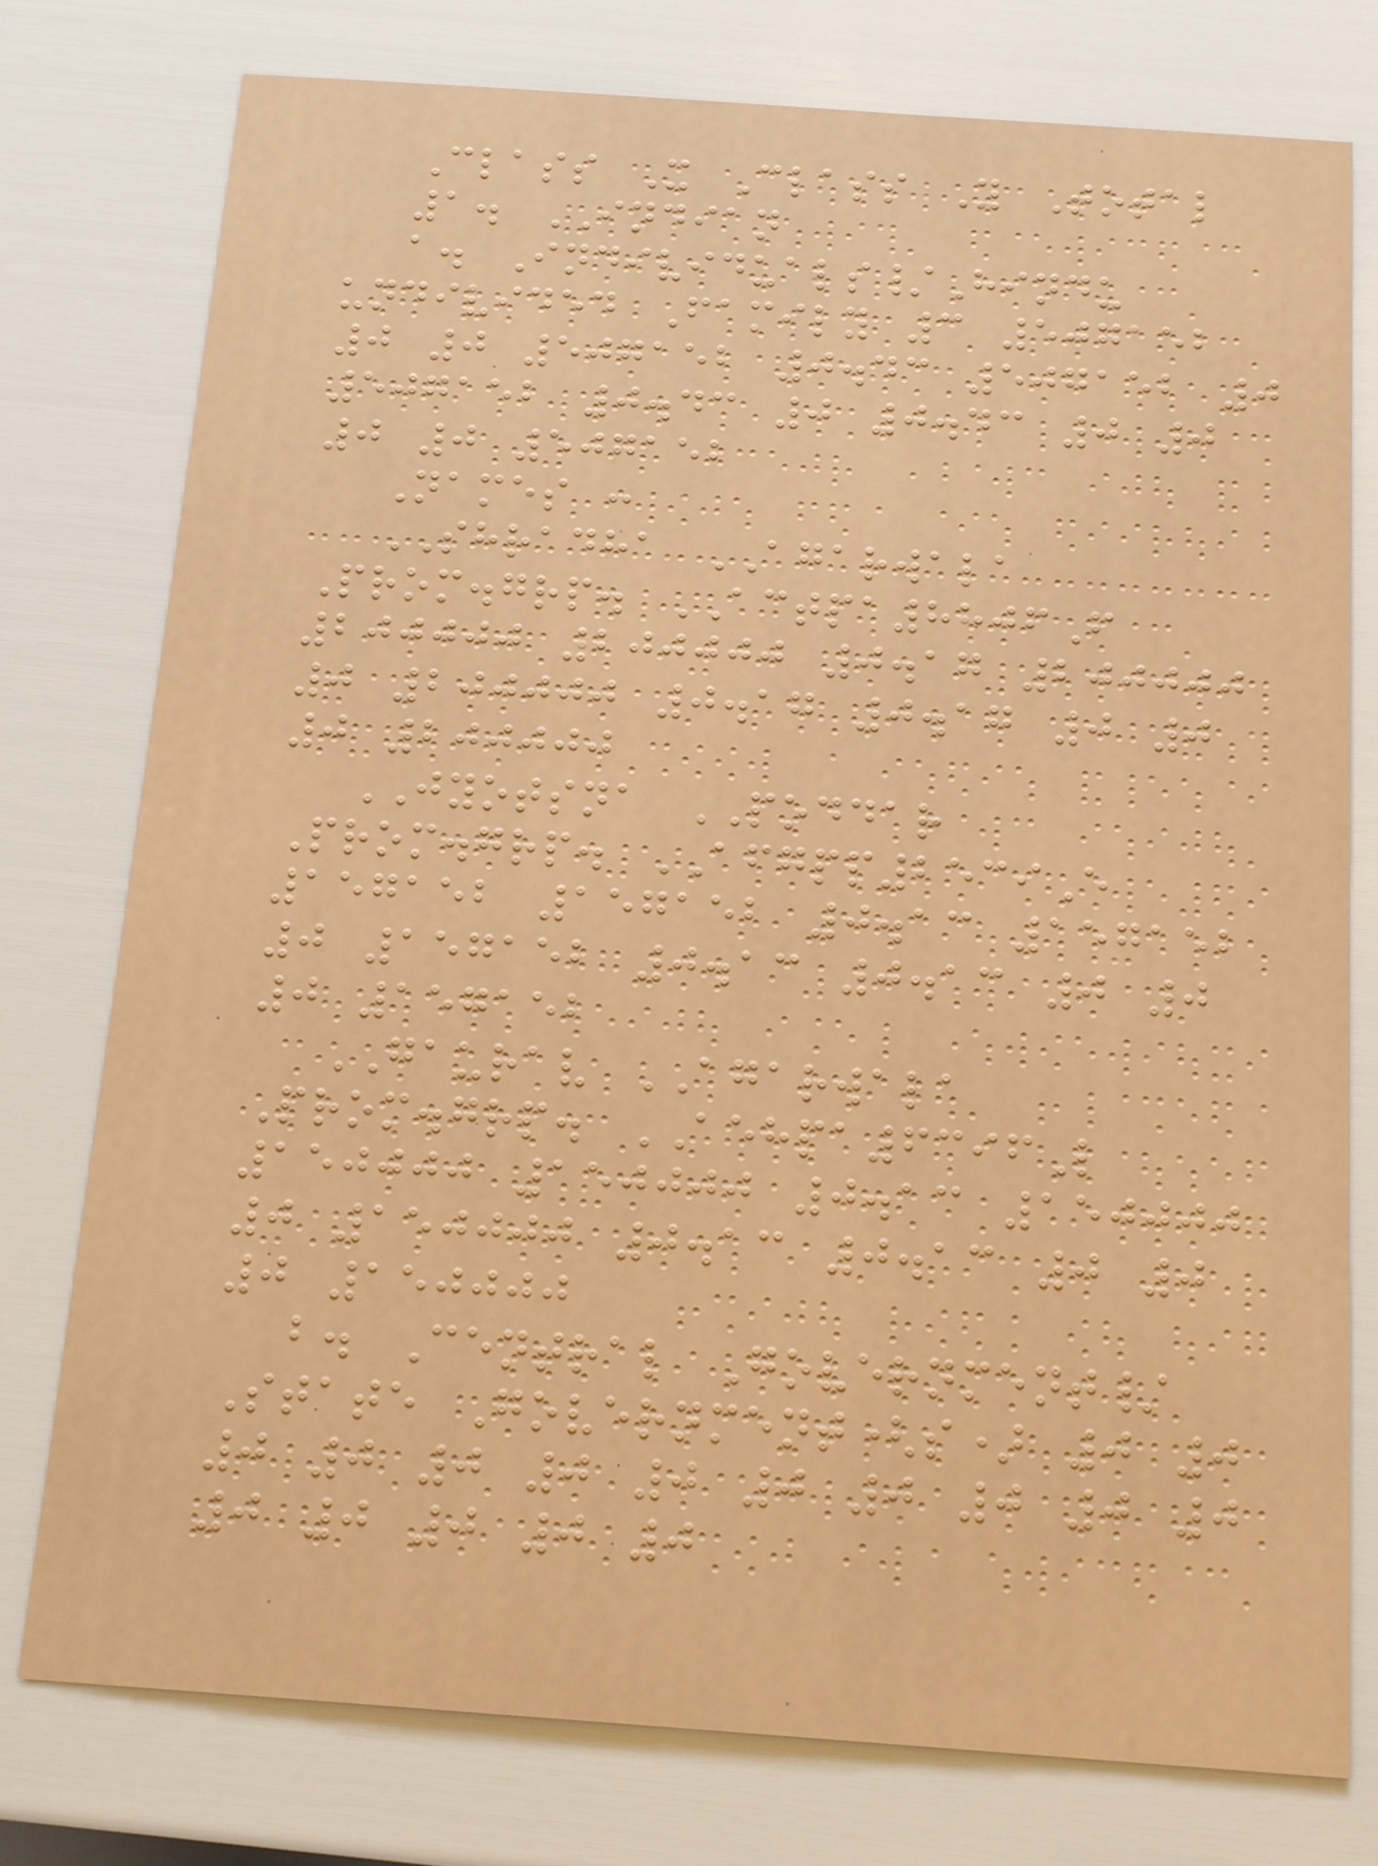Class X Class Y Total
1. INDIAN
a. Individuals/Hindu
undivided Family 3 507152
0 0 507152 0.43 507152 0
507152 0.43 0 0.43 0 0
0 0 507152
Names :
SHRADHA AGARWALA
Prom.grp. ACTPA8806F
200000 200000 0.17 200000
0 200000 0.17 0.17 0 0
0 200000
JYOTSNA PODDAR
Prom.grp. AFGPP2539E
157152 157152 0.13 157152
0 157152 0.13 0.13 0 0
0 157152
GAURAV AGARWALA
Prom.grp. AEHPA6396L
150000 150000 0.13 150000
0 150000 0.13 0.13 0 0
0 150000
b. Central Government/
State Government(s) 0 0
0 0 0 0 0 0 0 0 0 0
0 0 0 0 0
